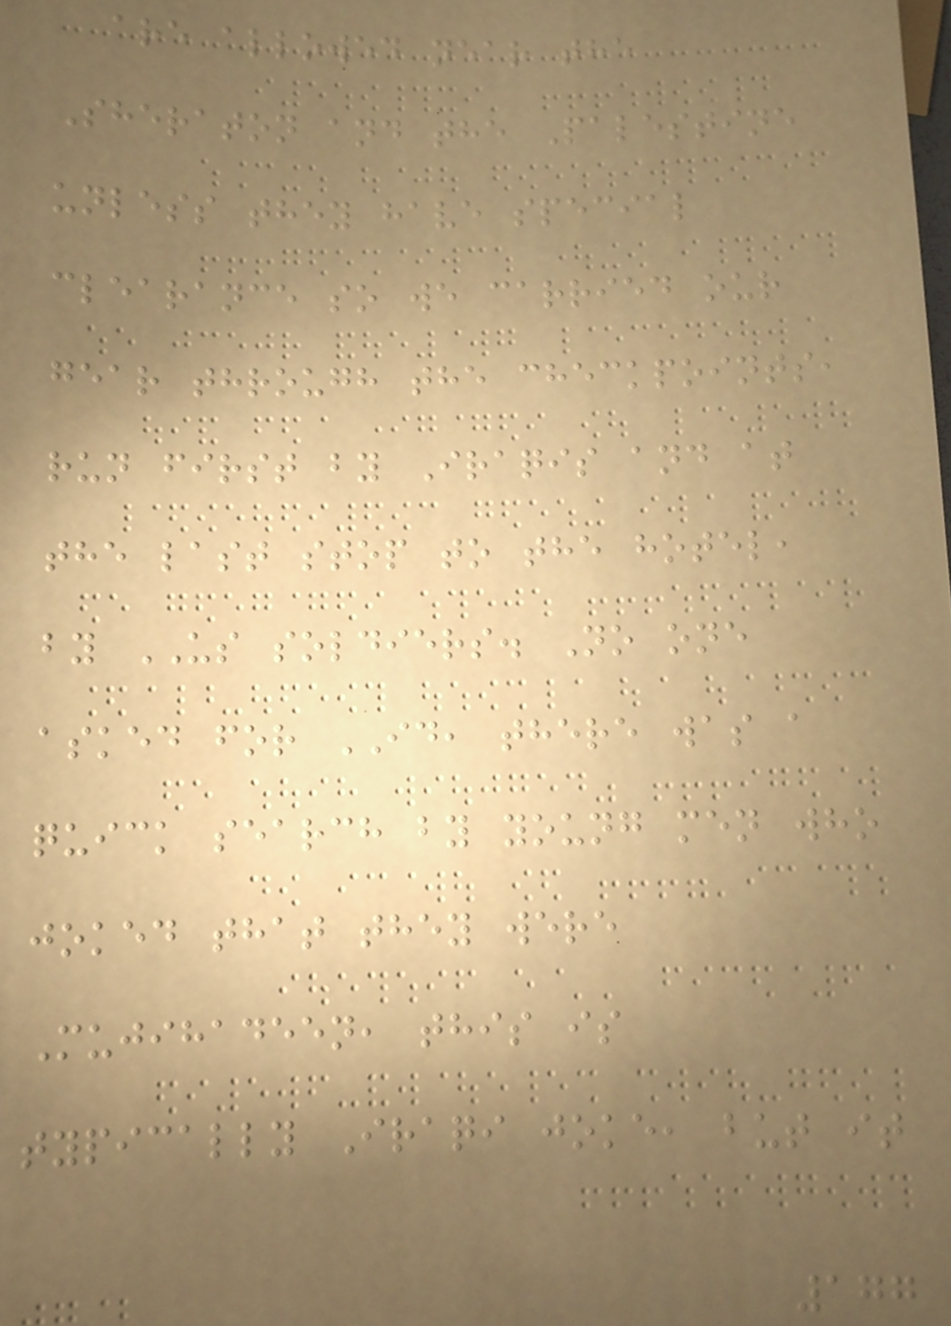are allowed near the
Sheraton and the Palestine
unless they have special
clearance so we carried our
gear through the checkpoints,
run first by Iraqis and at
the last stop to the hotel,
by US soldiers. No one
asked for ID, there was a
quick search by young men who
joked that they were
Mujihadeen, this is
typically Iraqi joke, but it
177
